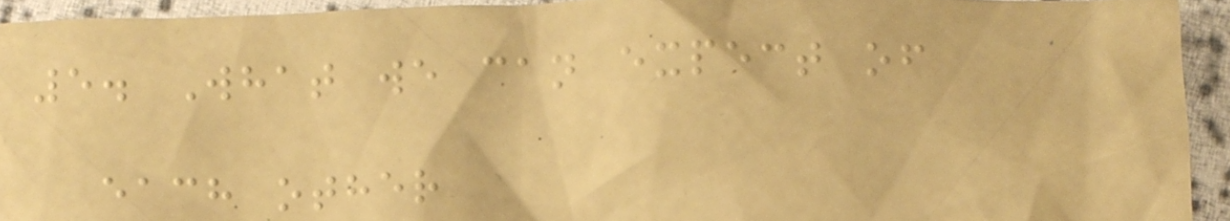5. What we can expect of
each other
